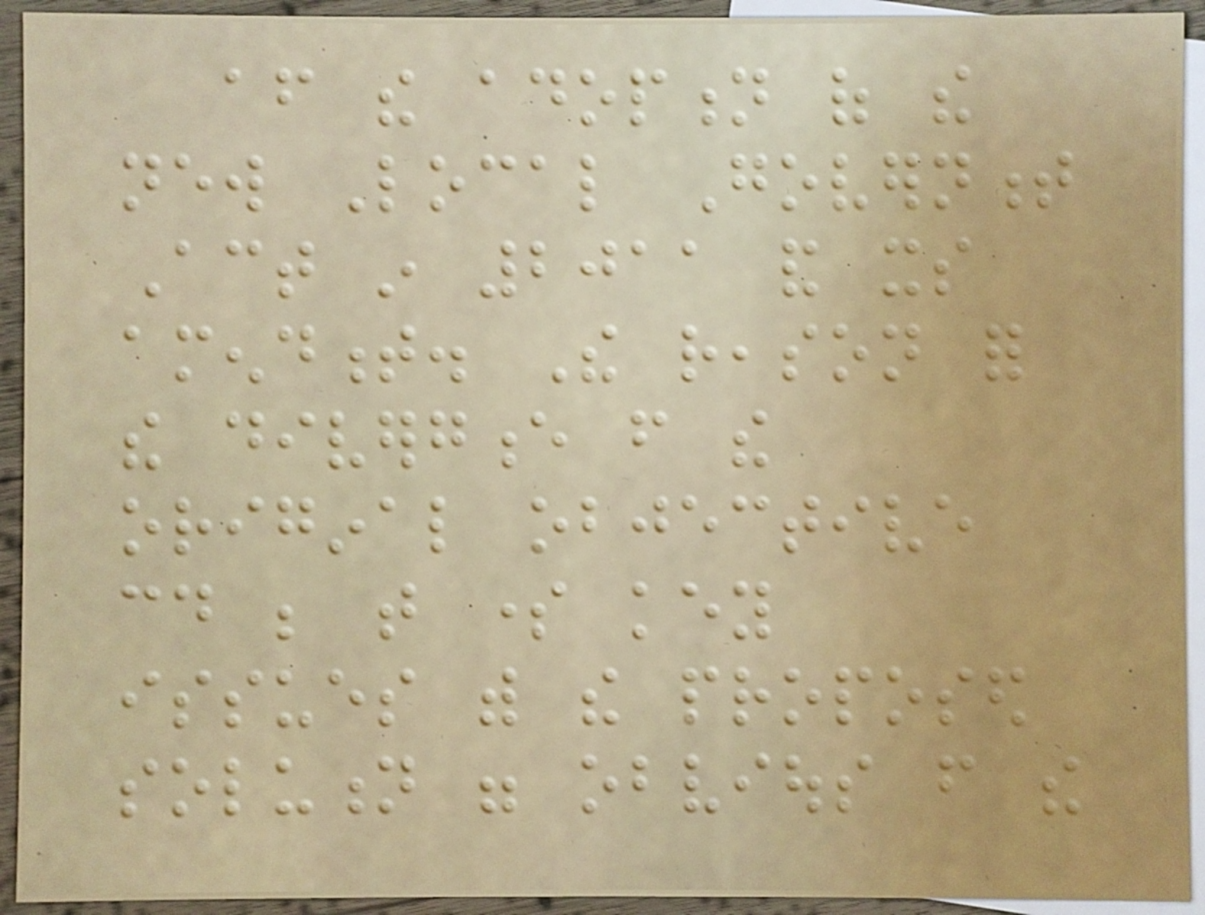after the adoption of the
new Local Government
Act in 2011 and its
amendment. The reason for
the divergence from the
original objective
could be that some key
issues with the proposed
solution were obvious from the
